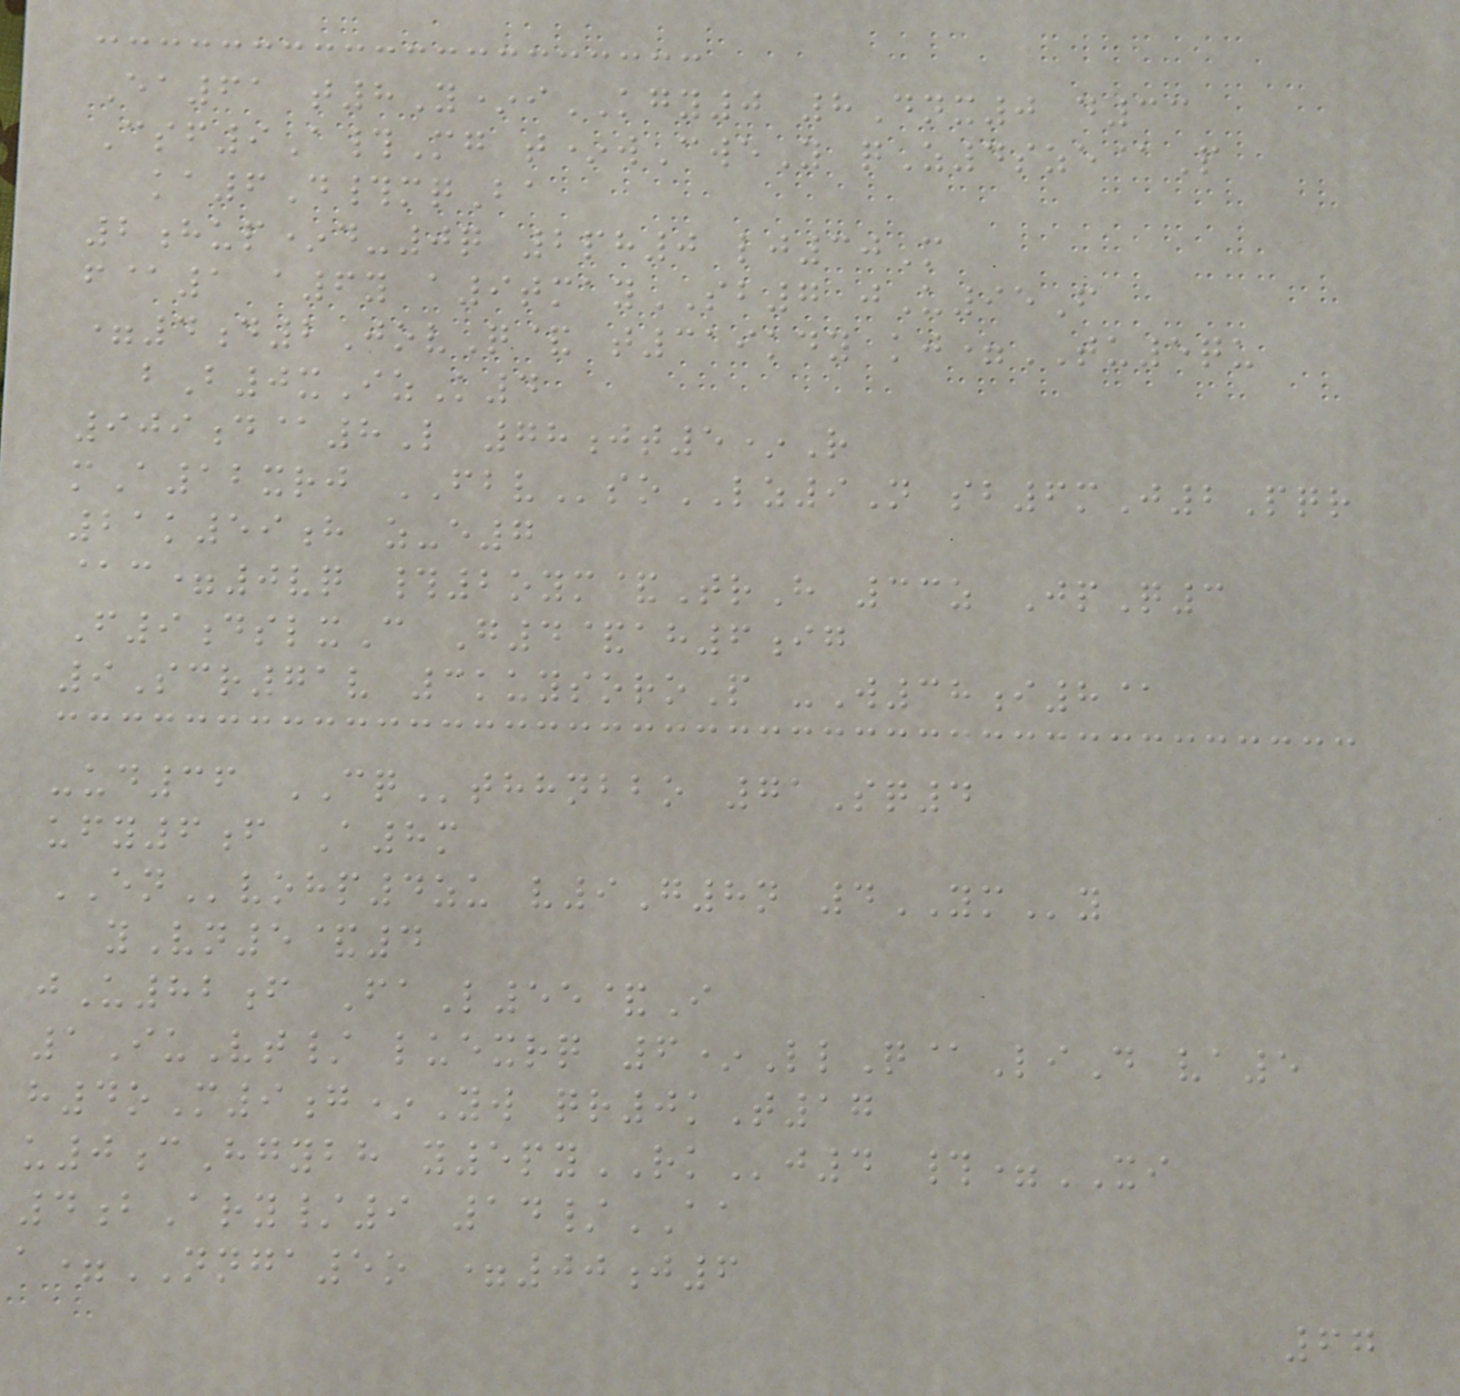Ea61 t8Y*iKGY0 8Dnx0 d33
Csf9A#Mg t*wCweY qZ4sze@P
ka6D#mqBa
2hup*d-0q 2ph0 lj30M
f@1 a6y a9tmaySB7 jU95F
=4d2JovQ& t319kdy kj=TU5qu
bB0xIzK4
909d@8L 78jt5*R
mA12xrj FBVsoLZ9N sb6mJ2Pqr
21k59h z-e7
@c=0vq #2oym&TrH 33z JpQ3
F9dslxC G4&ah6ig
9Scr71v 3kuysoroP -W38i8@
-ud36 CQthhnbbo 71Sq4
ufy6f A8m
ENvohp4zu v9G8n 4YMy
yVn5&4
jU82f FaL55&I
1IuVt/ luexrq 6*LlQ@LiD va5
h4oM9g*Yw qr0kT17
u0cHgybh y5pyRKj4 #=XI
4bAry/9 14/AA
a=NNGA5o =00j6
67
